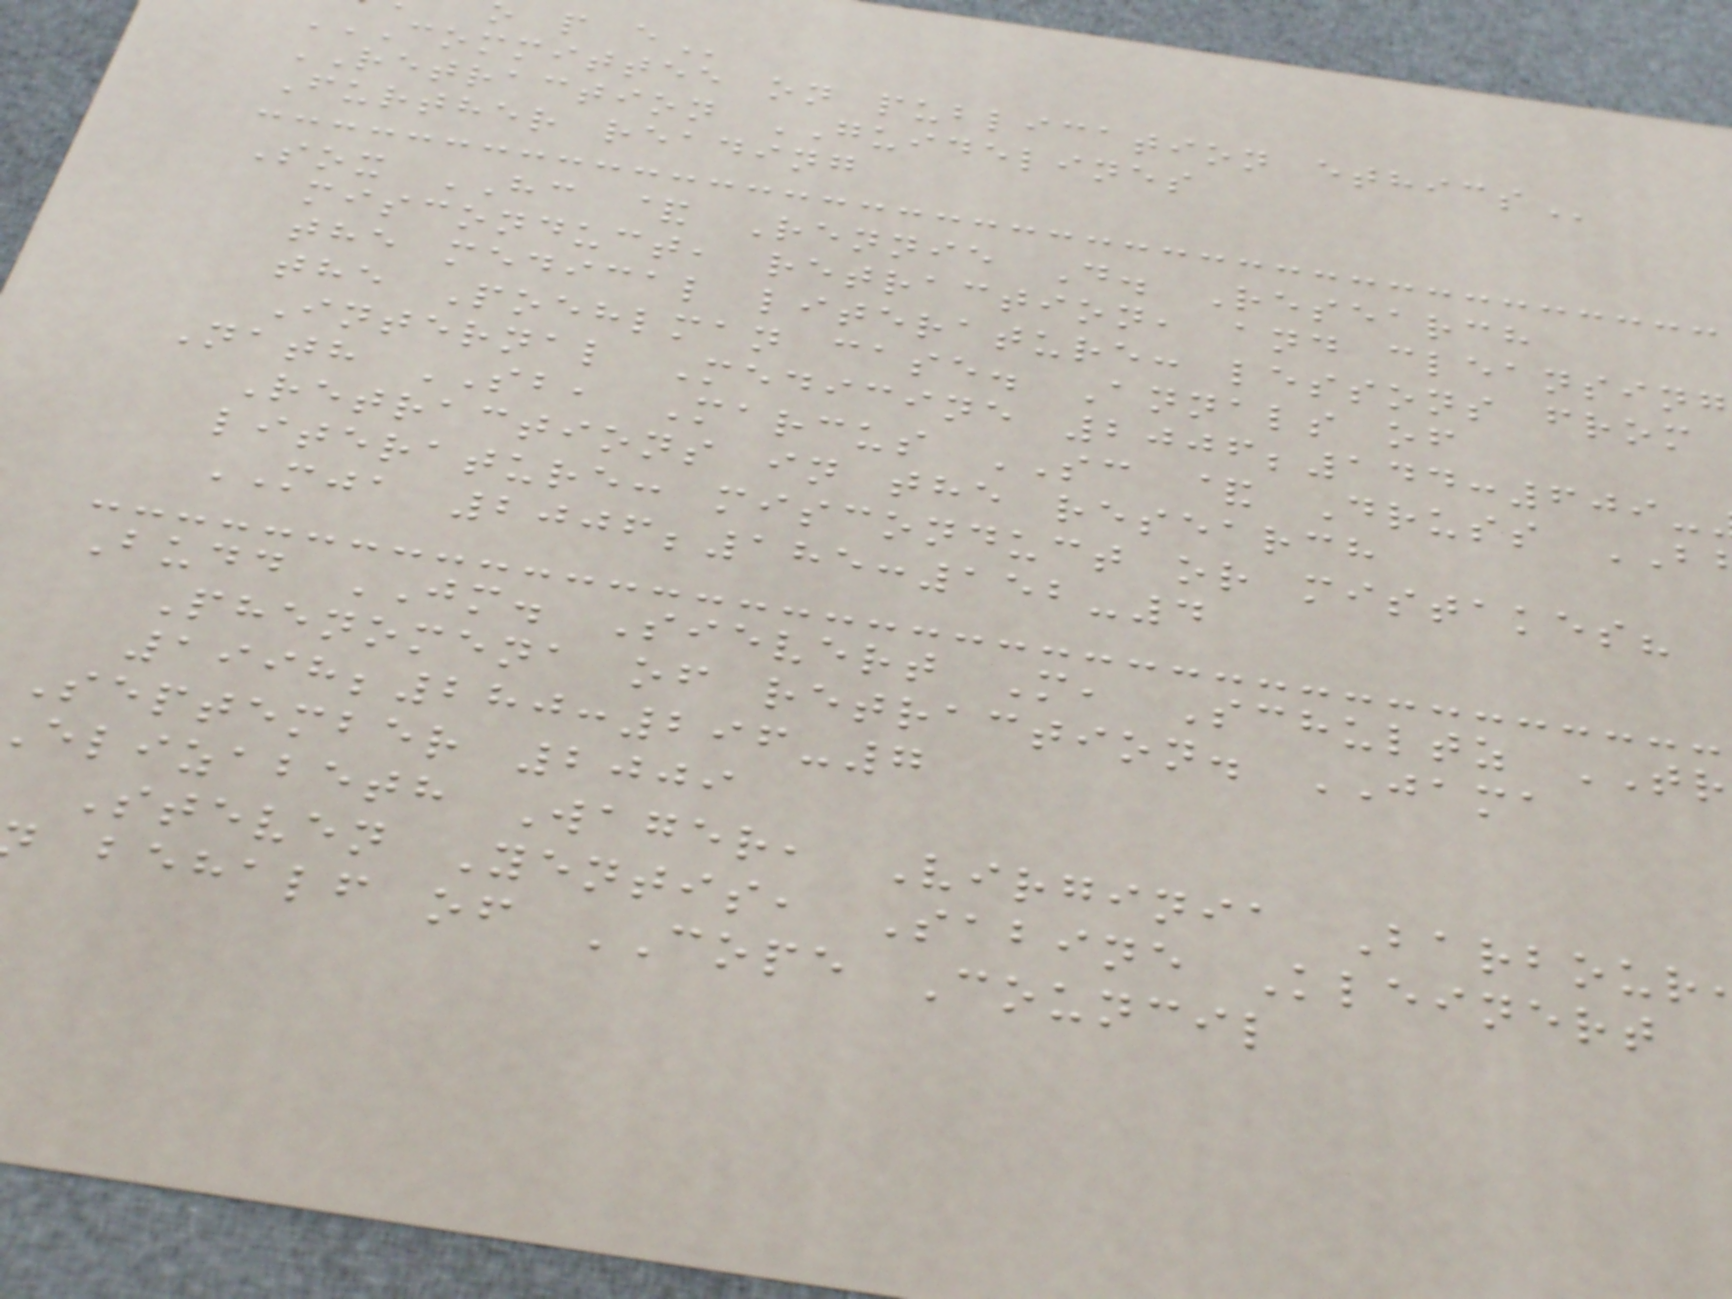COMMITTEE ON PUBLICATION ETHICS
RETRACTION GUIDELINES
Further reading
Sox HC & Rennie D. Research
misconduct, retraction, and cleansing
the medical literature: lessons from
the Poehlman case. Annals of
Internal Medicine 2006;144:609-
Nath SB, Marcus SC & Druss
Retractions in the research
literature: misconduct or mistakes?
MJA 2006;185:152-4
Budd JM. Sievert M, Schultz TR
Phenomena of retraction. JAMA
1998;280:296-7
September 2009
elizabeth Wager, Virginia Barbour
Steven Yentis, Sabine Kleinert
behalf of COPE Council
